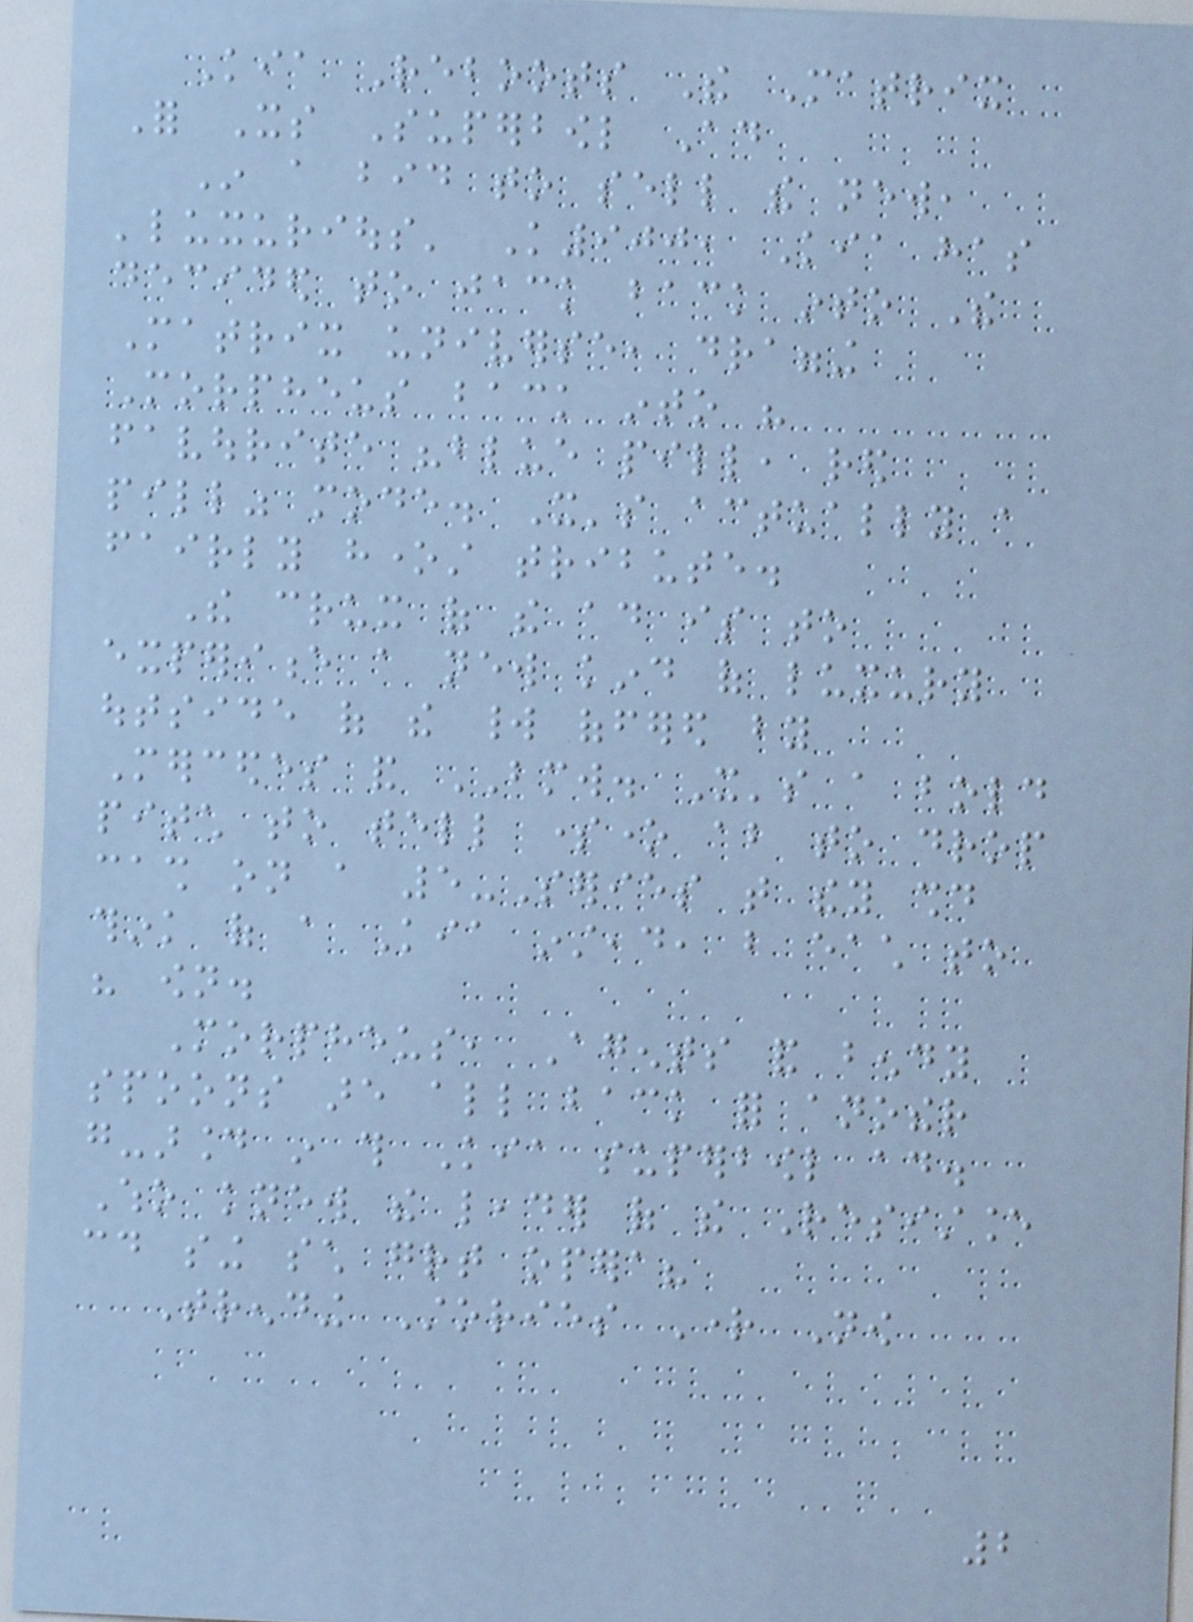Kia Reboots The Matrix
For Its Superbowl Ad
In a bid to sell the new,
'luxurious' K900, Kia has
decided to jack back into The
Matrix universe, dragging
Morpheus back into his
favourite "blue pill, red
pill" mode. It's actually a
fairly honest tribute.
The crux of the ad is to
experience a new kind of luxury
outside of the world offered by
Mercedes and BMW. It's a bold
pitch to tell someone about to drop
cash on a 5-Series that they should
think of a Kia instead, but each to
his own.
Morpheus, Agents and bendy
spoons are all back for another
go-around in this Kia superbowl ad.
Who knew the leader of the Resistance
could sing such great opera?
Trending Stories Right Now
2
